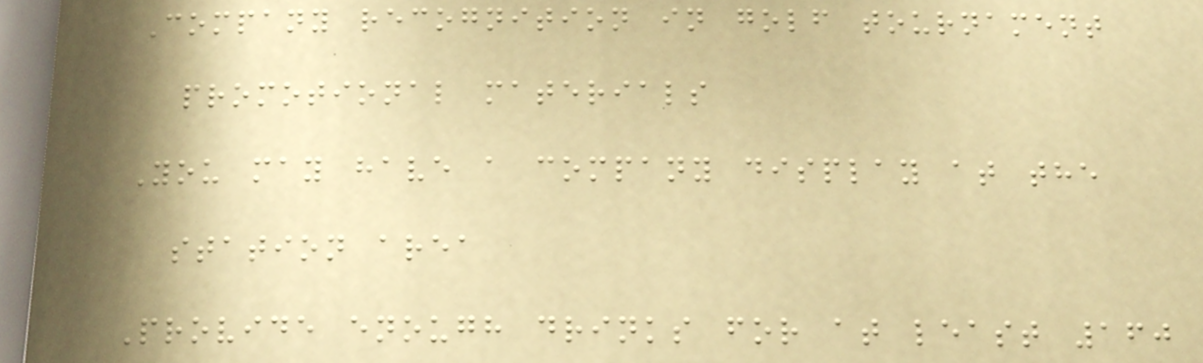Company recognition in golf tournament
promotional materials
You may have a company display at the
station area
Provide enough drinks for at least 160
